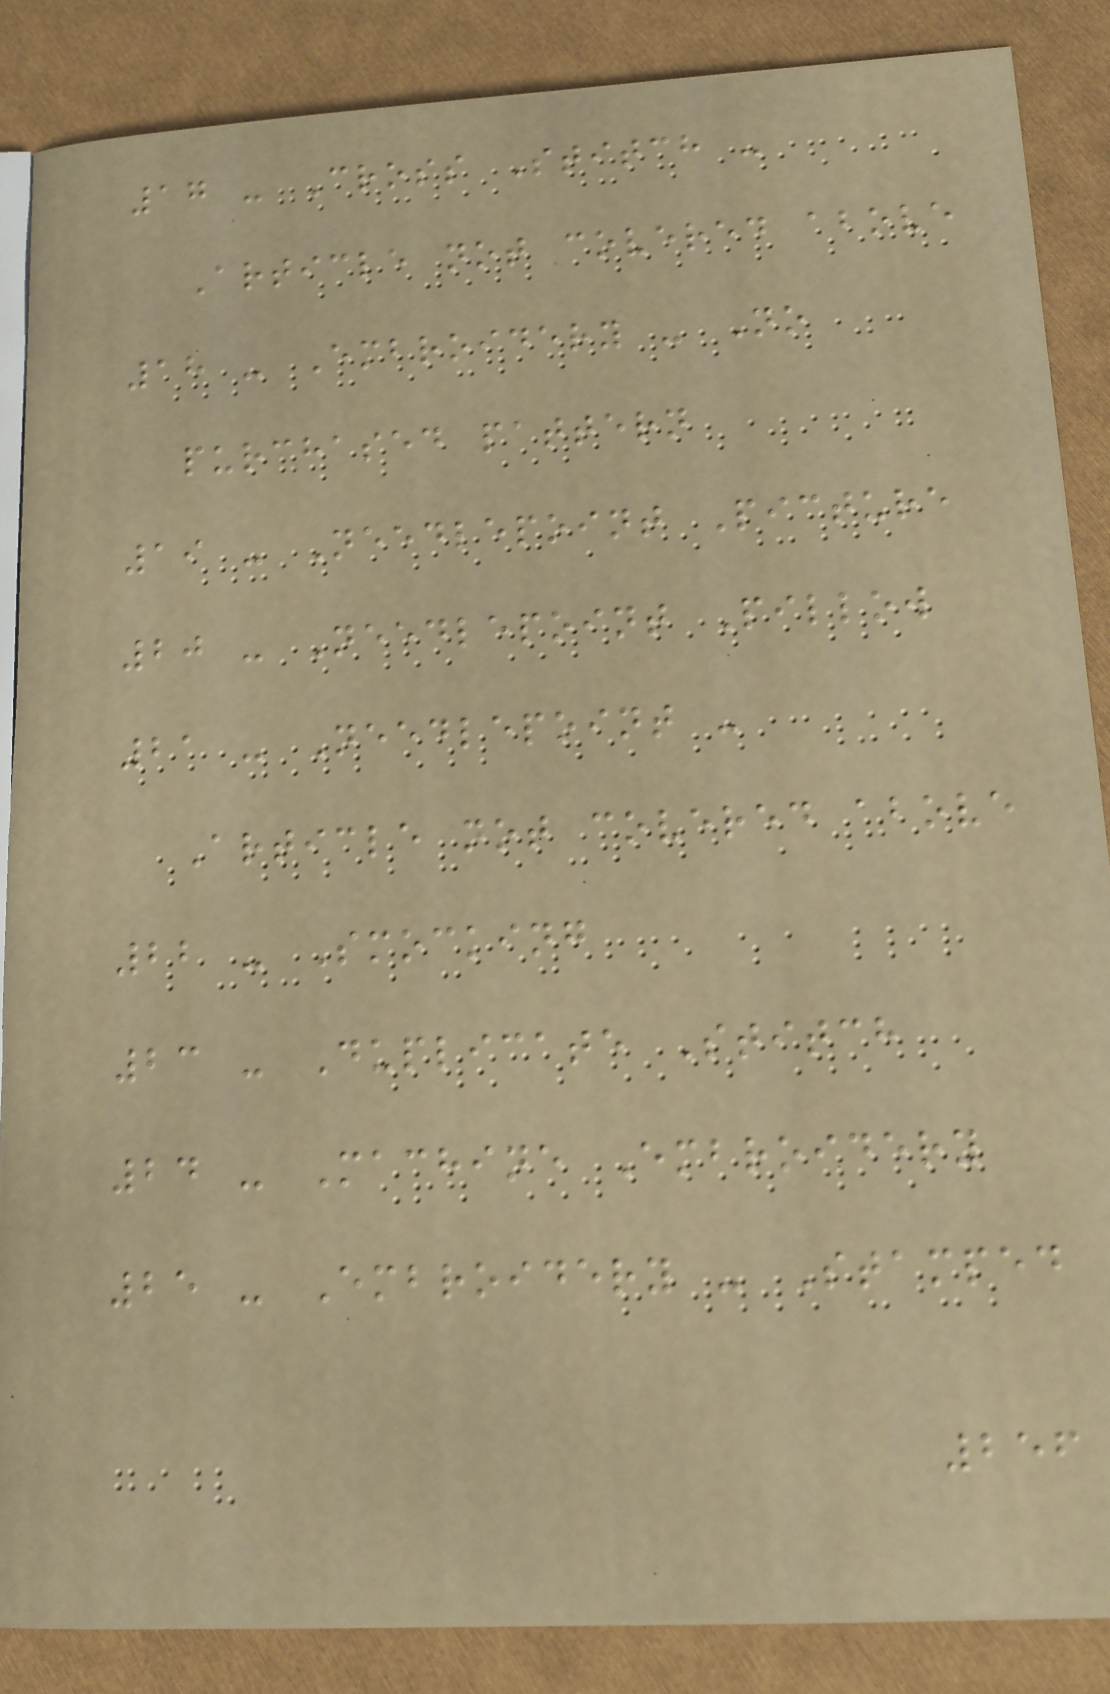17 - Cross Stitch -
Article not covered above
18 - Embroidery - No
purchased pattern
19 - Needlepoint Picture
20 - Needlepoint Pillow
21 - Needlepoint -
Article not covered above
22 - Smocking
23 - Duplicate Stitch
24 - Machine Embroidery
25 - Embroidery - Stamped
256
